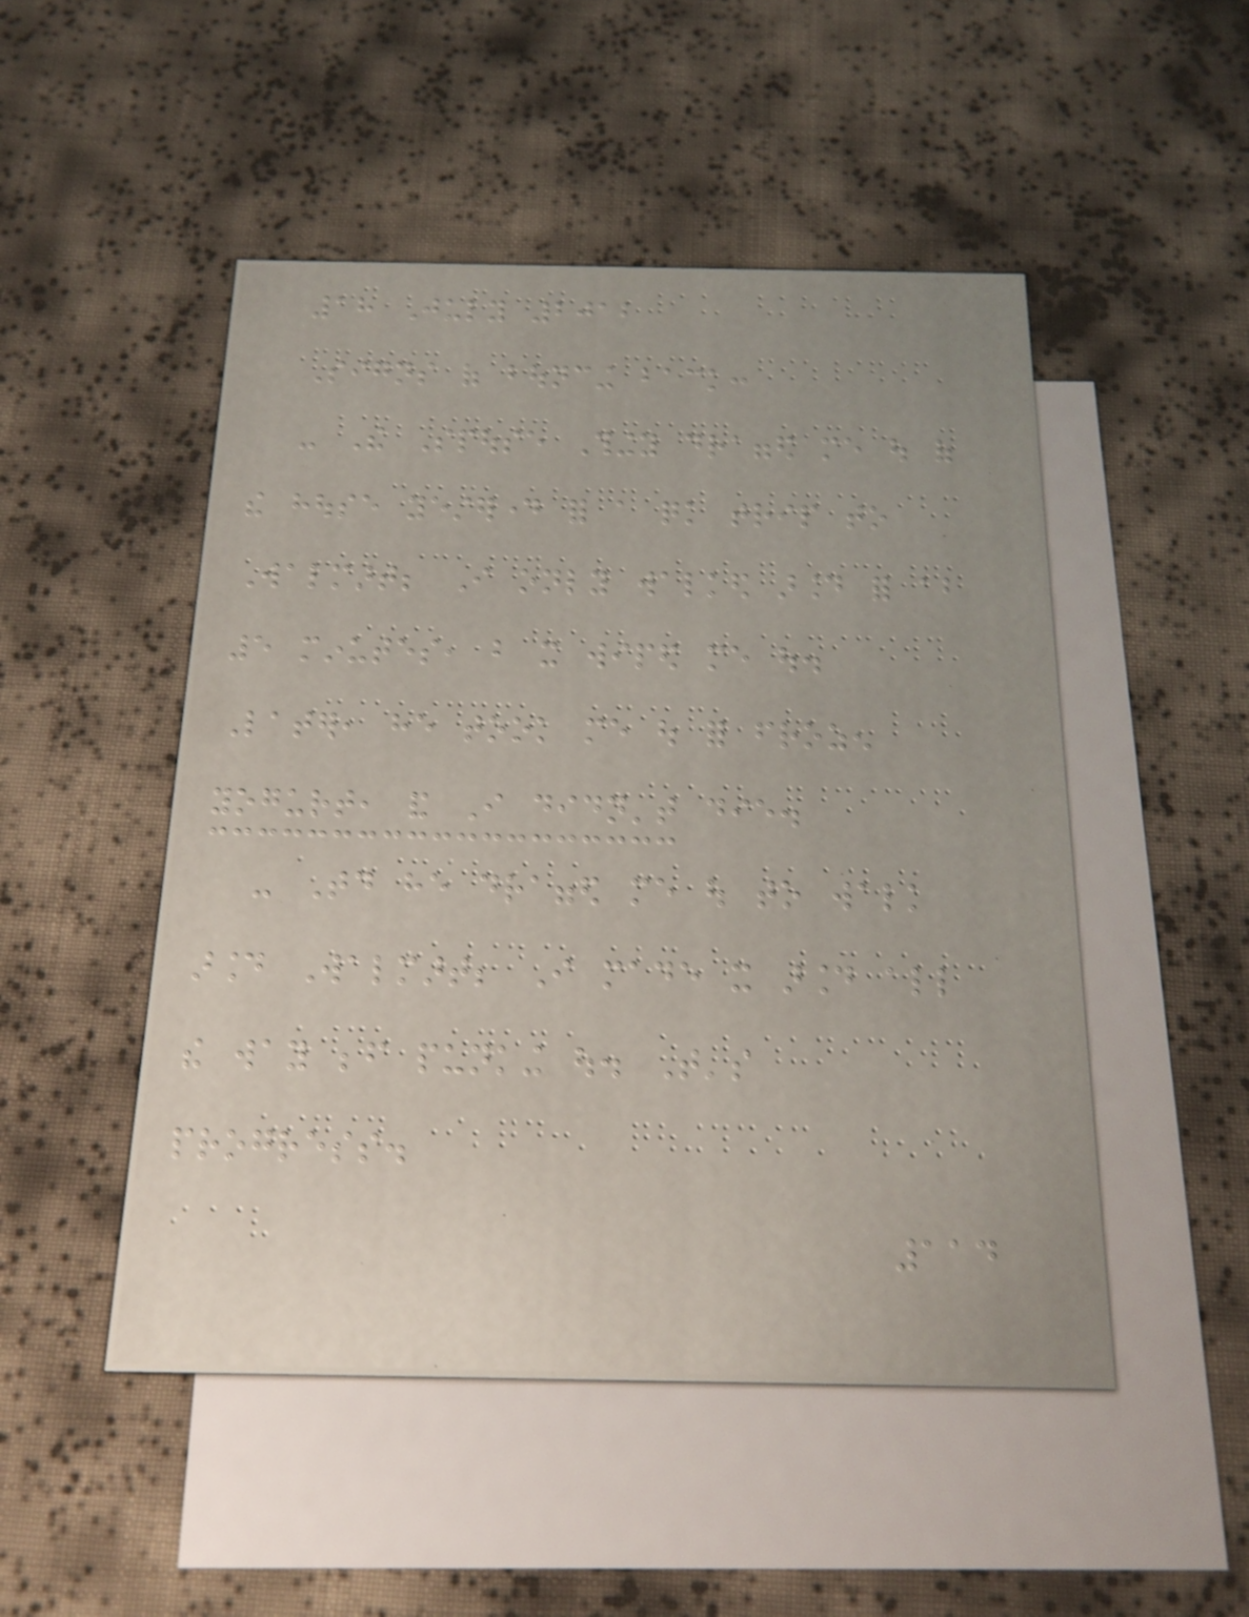18 July 2012
Signs of bouncing back:
- The Spouse Thingy dragged me out of
the house yesterday for a quick trip to
Walmart; I only walked around for about
5 minutes, but it wiped me out.
Later, he took me out for frozen
yogurt, and I didn't die.
- Today he dragged me out to walk
around Walmart; I made it around all
the way before punking out. That's
progress.
114
